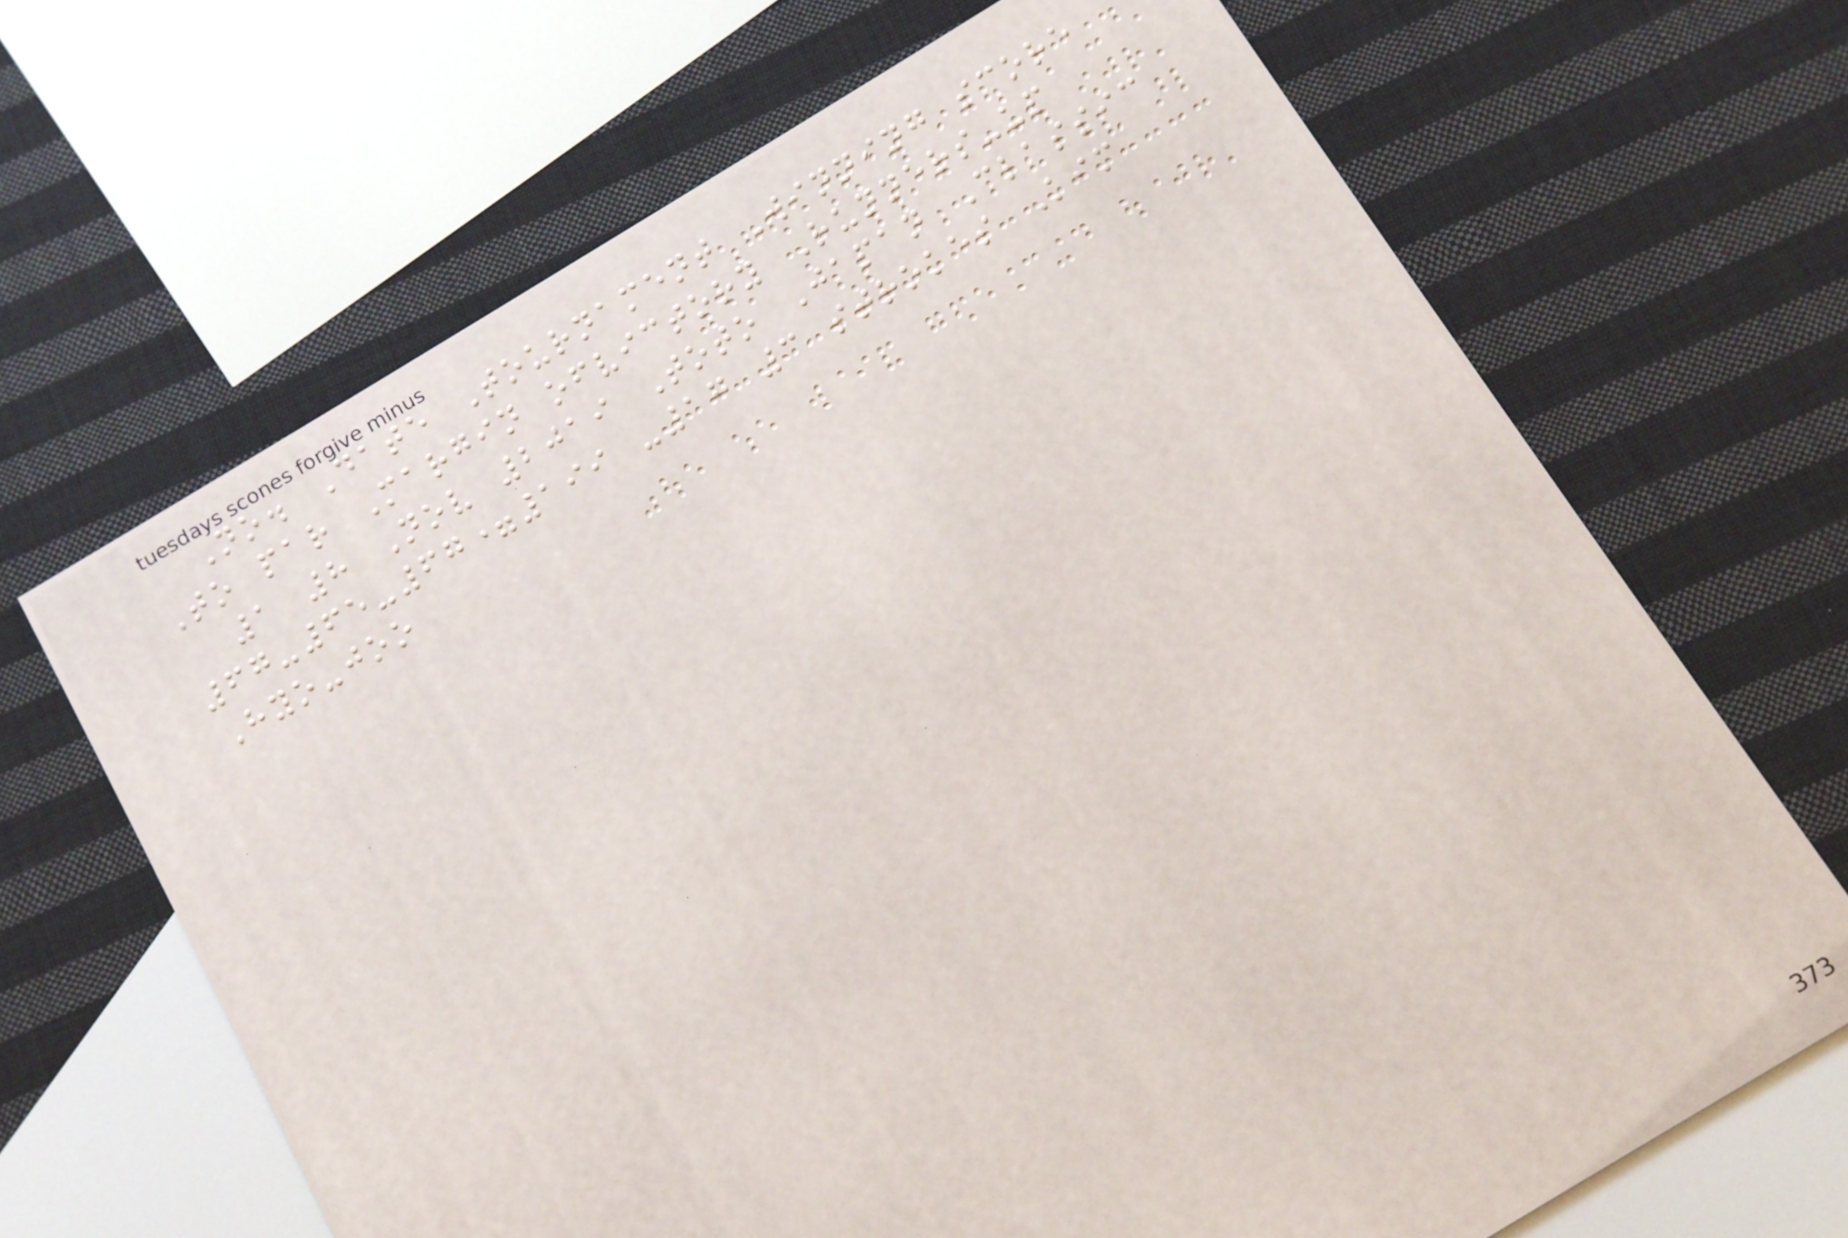No. Date Tournament Winning score
To par Margin ofvictory Runners-up
1 8 Nov 2019 Toto Japan Classic
67-65-67=199 -17 3 strokes Kim
Hyo-joo
